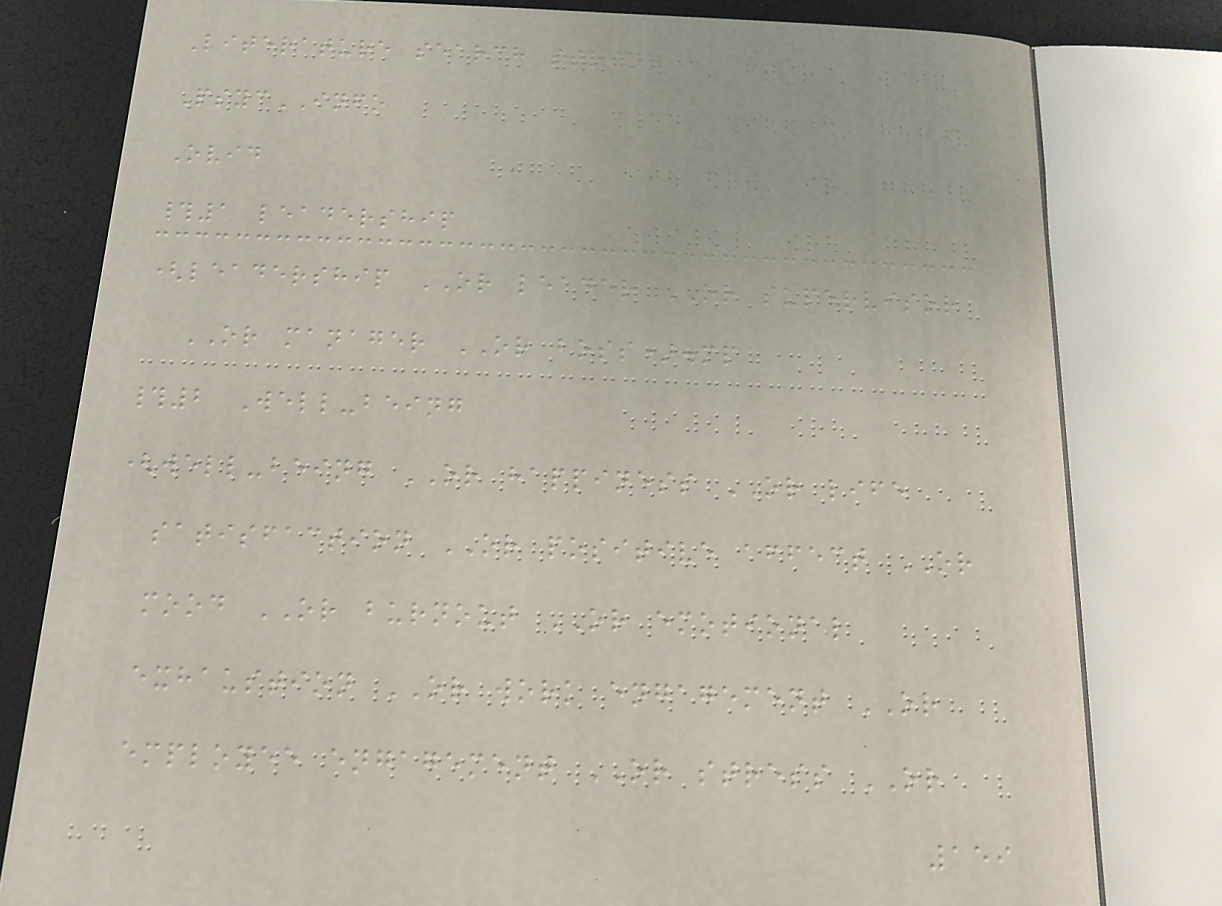Literature search string
PsycINFO
Ovid
#1 leadership
(leadership OR leader OR supervisor
OR manager OR boss).mp
#2 Well-being
(well-being OR happiness OR life
satisfaction OR positive affect OR
mood OR burnout OR emotional
exhaustion OR work engagement OR
employee engagement OR stress OR
159
